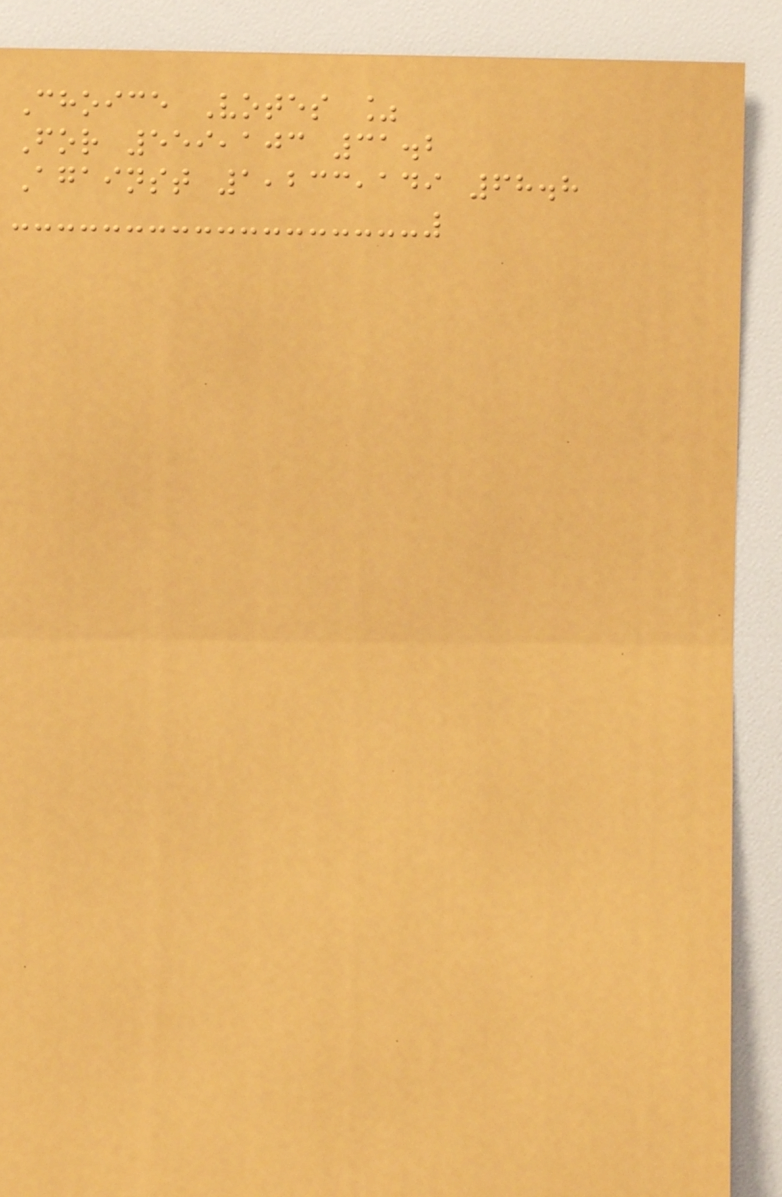Choice Votes %
For 559,103 31.2
Against 1,233,149 68.8
